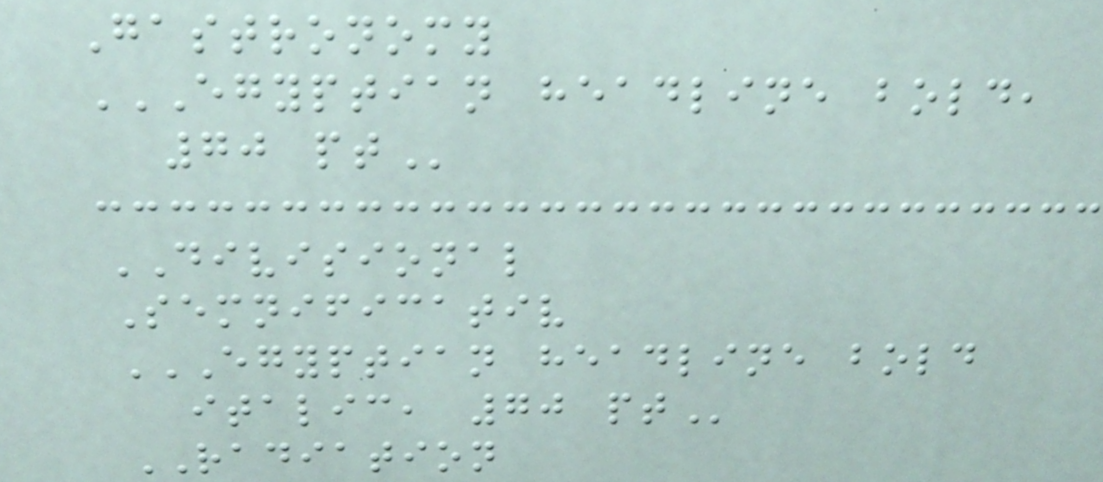Gastronomy
EGYPTIAN HEADLINE BOLD,
70 PT
DIVISIONAL
Semnificativ
EGYPTIAN HEADLINE BOLD
ITALIC, 70 PT
RADIATION
